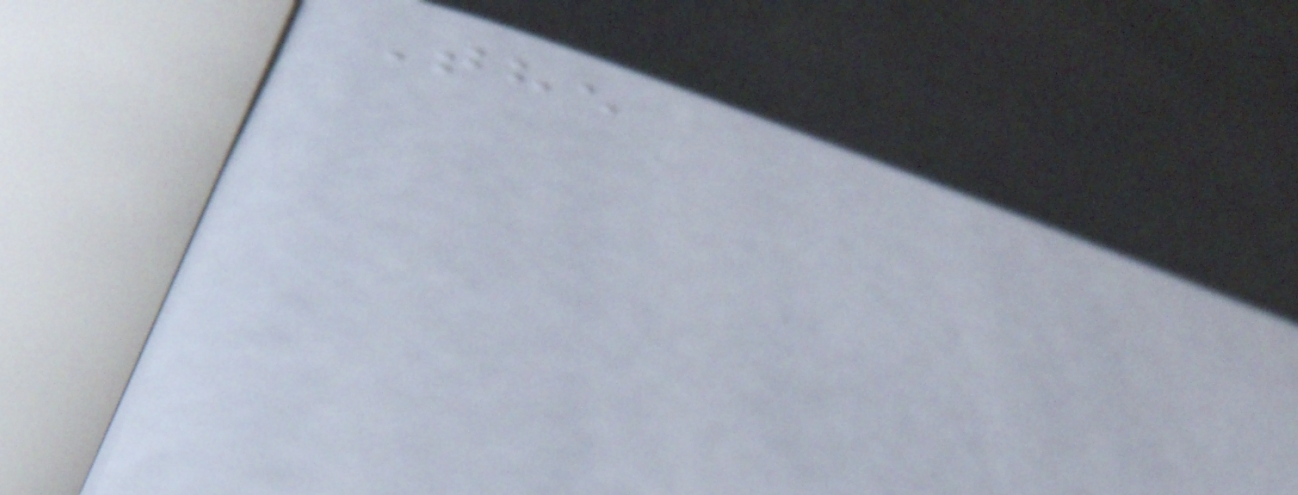The
